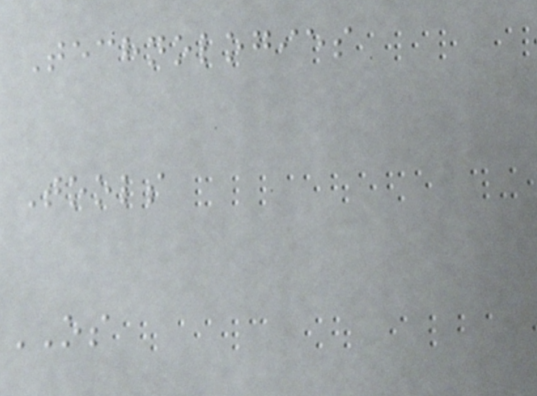Technologies
Tools
OS
